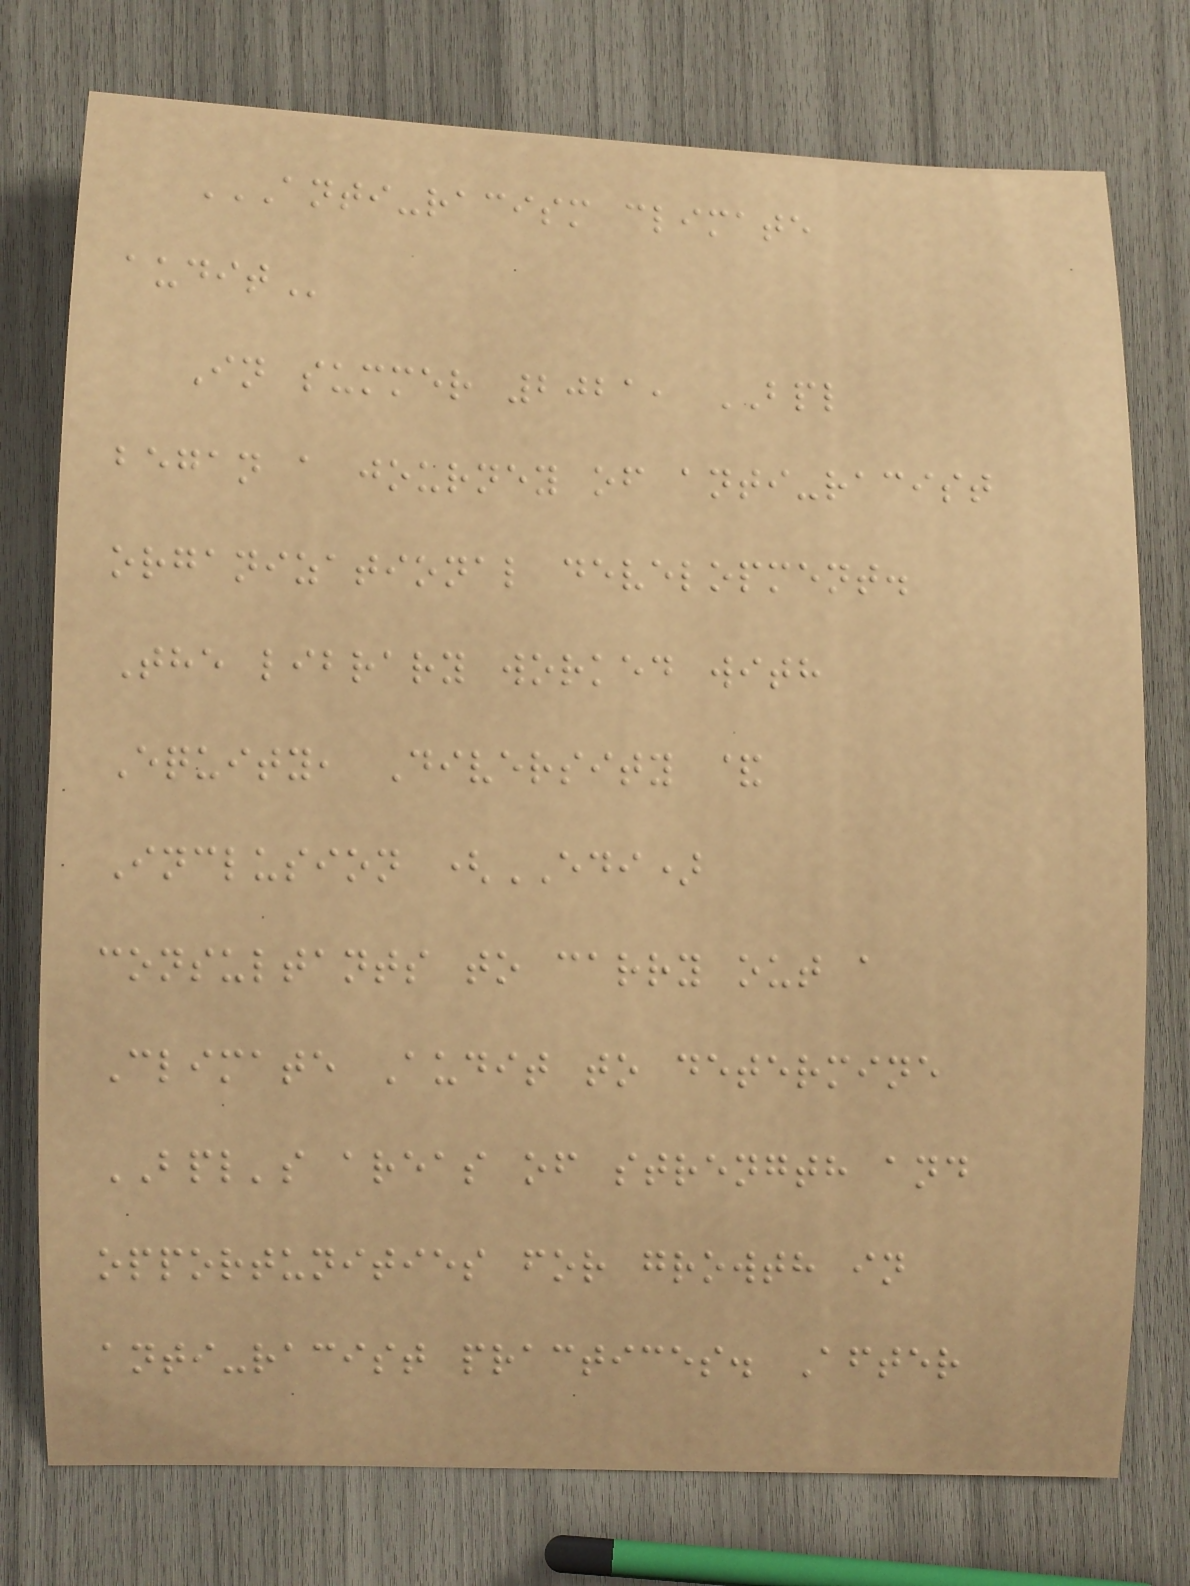ANTI-RACISM CLIMATE
AUDIT
In summer 2021, BPL
began a journey of anti-racist
organizational development.
The library worked with
Equity, Diversity &
Inclusion (EDI)
consultants to carry out a
Climate Audit to determine
BPL's areas of strength and
opportunities for growth in
anti-racist practices. After
